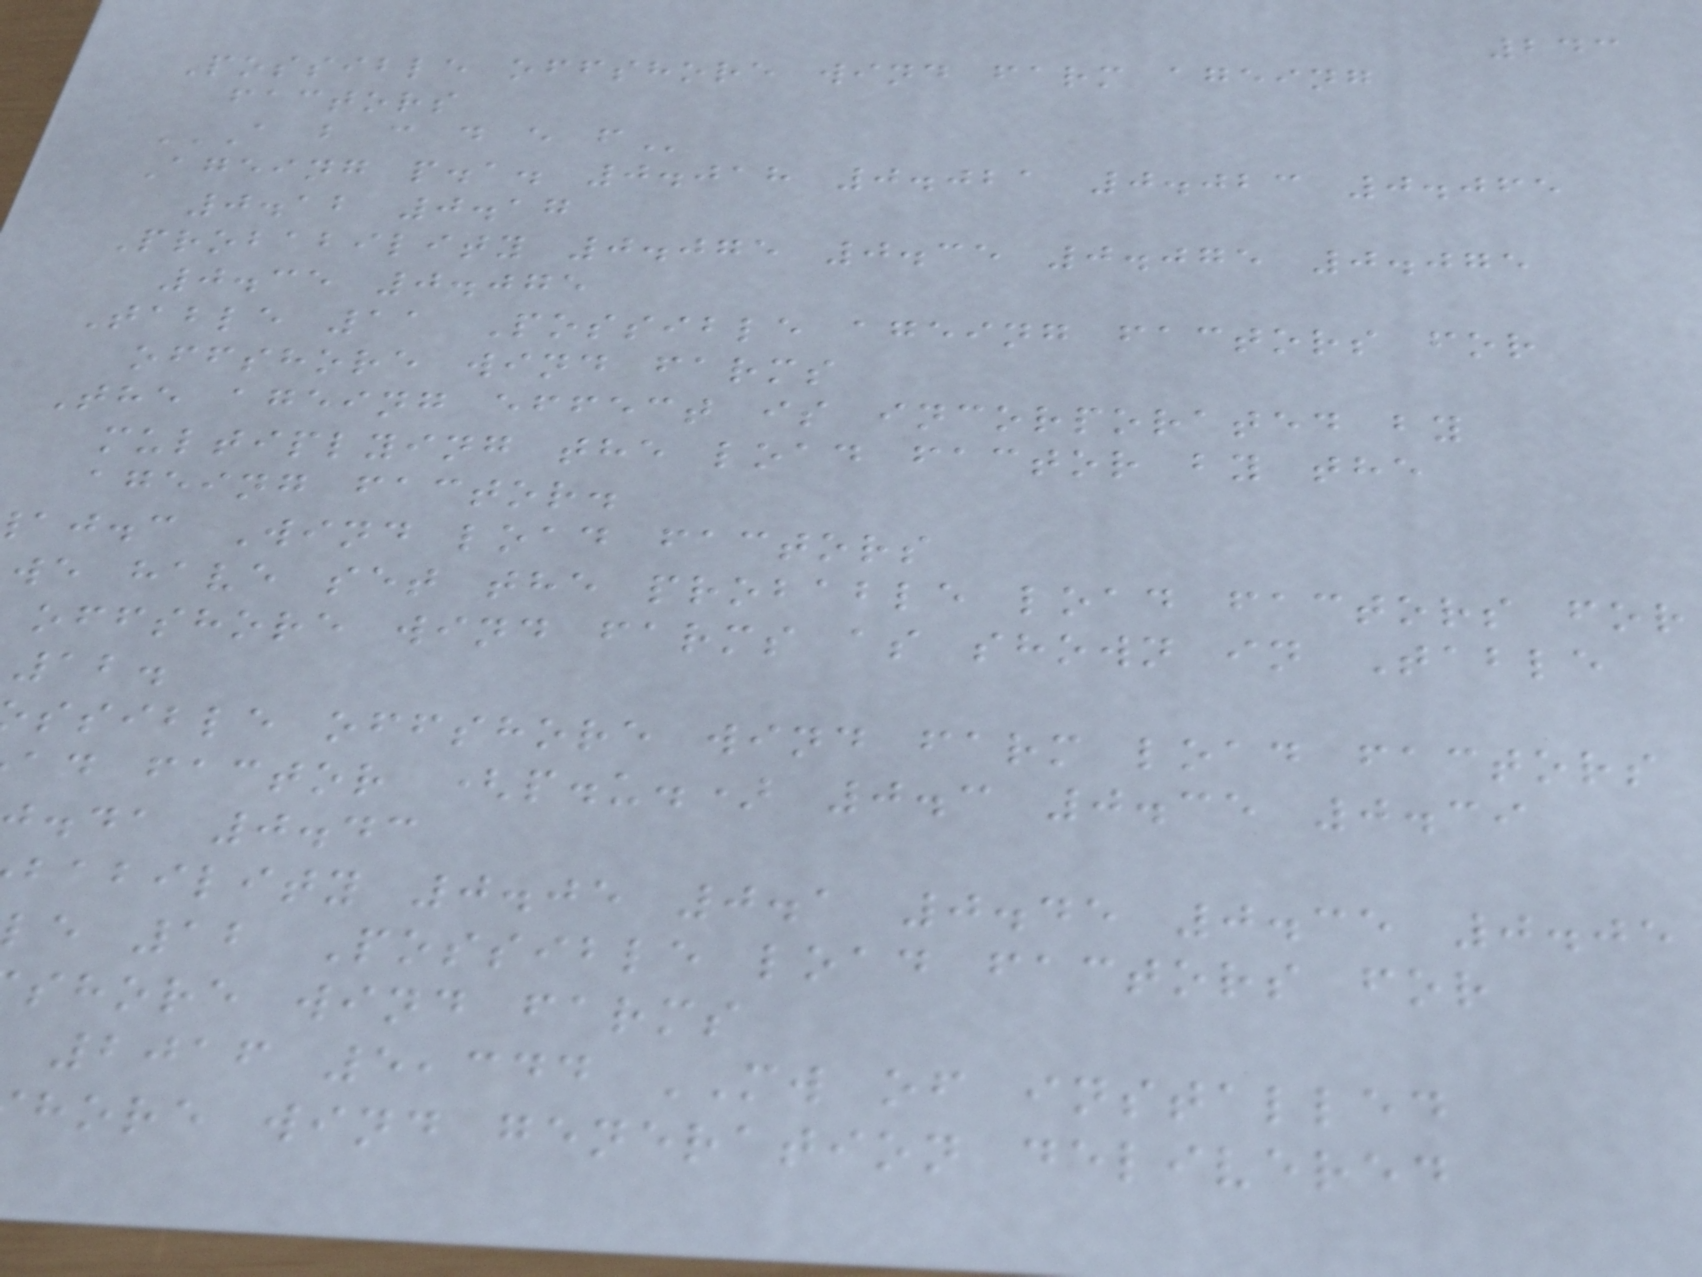243
Possible offshore wind farm ageing
factors
A B C D E F
Ageing p.a. 0.018 0.021 0.023 0.065
0.12 0.17
Probability 0.075 0.35 0.075 0.075
0.35 0.075
Table 11 Possible ageing factors for
offshore wind farms
The ageing effect is incorporated by
multiplying the load factor by the
ageing factor.
aj.c Wind load factors
we have set the probable load factors for
offshore wind farms as shown in Table
12.
ssible offshore wind farm load factors
ad factor (p.u.) 0.3 0.35 0.39
.da 0.43
bability 0.05 0.1 0.45 0.35 0.05
le 12 Possible load factors for
shore wind farms
2016 5,344 MW of installed
hore wind generation delivered
